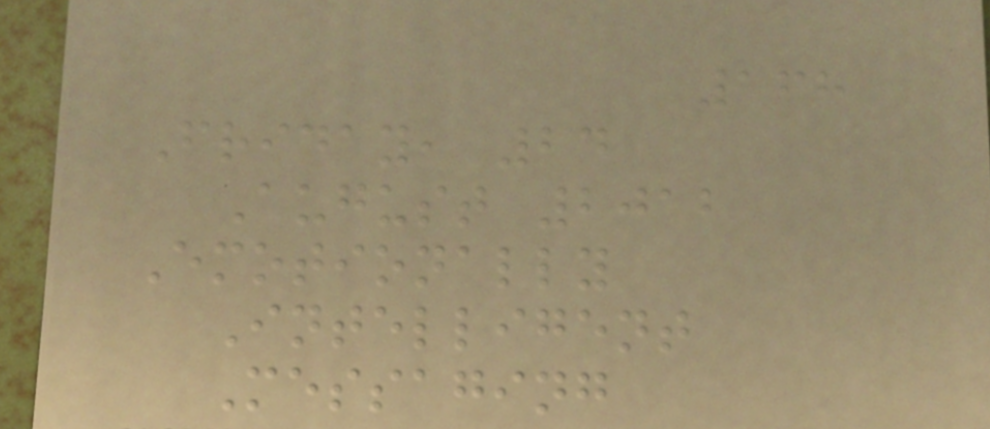168
Friday, 24
August 2012
Emotionally
Intelligent
Messaging
